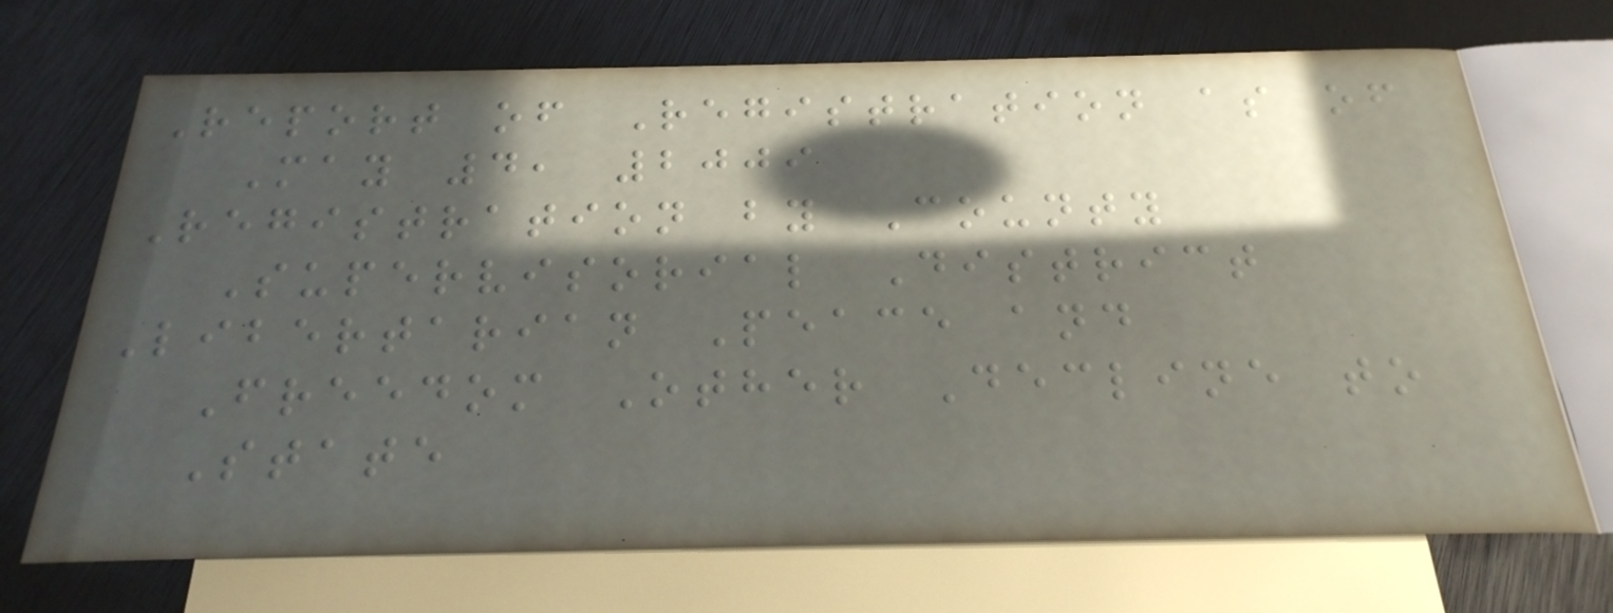Report of Registration as of
May 4, 2009
Registration by County
Supervisorial District
Libertarian Peace and
Freedom Other Decline to
State
